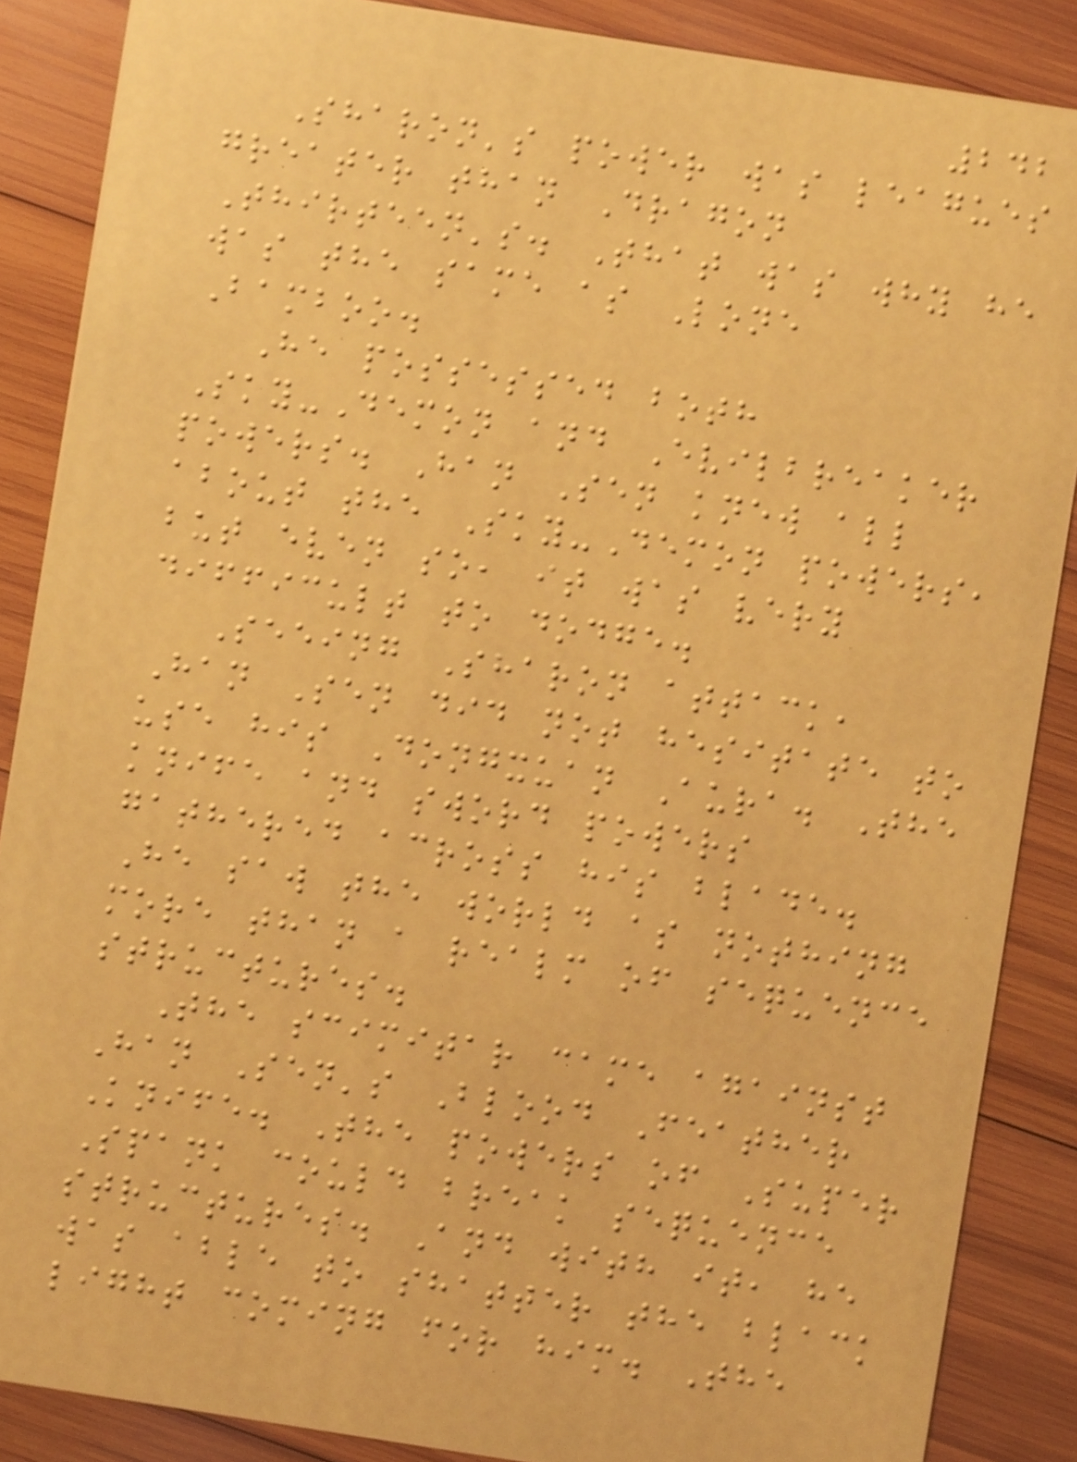242
Sharon's power was leagues
greater than Dragon
Thirteen's. That was why he
was the same as Lone
Bamboo.
He possessed both
Sky-Demon and Evilbreaker
powers. Han Sen knew all
about the Sky-Demon powers,
but even so, it was very
difficult to dodge.
Seeing Sharon attack,
Han Sen did not hesitate to
use his Dongxuan Aura. The
knife and sword powers
gathered across his blade.
He saw the world as nothing
more than a realm of sequence
structures.
The scimitar came against
Han Sen's Blood Feather
Knife. The powers of Super
Spank could break sequence
structures. And with it, he
was able to shatter the black
light coming for him. The
